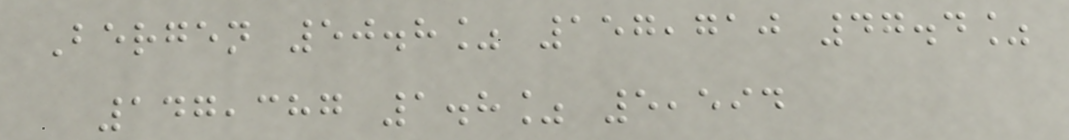Bergen 50.8% 157,710 47.4%
147,387 1.8% 5,594
